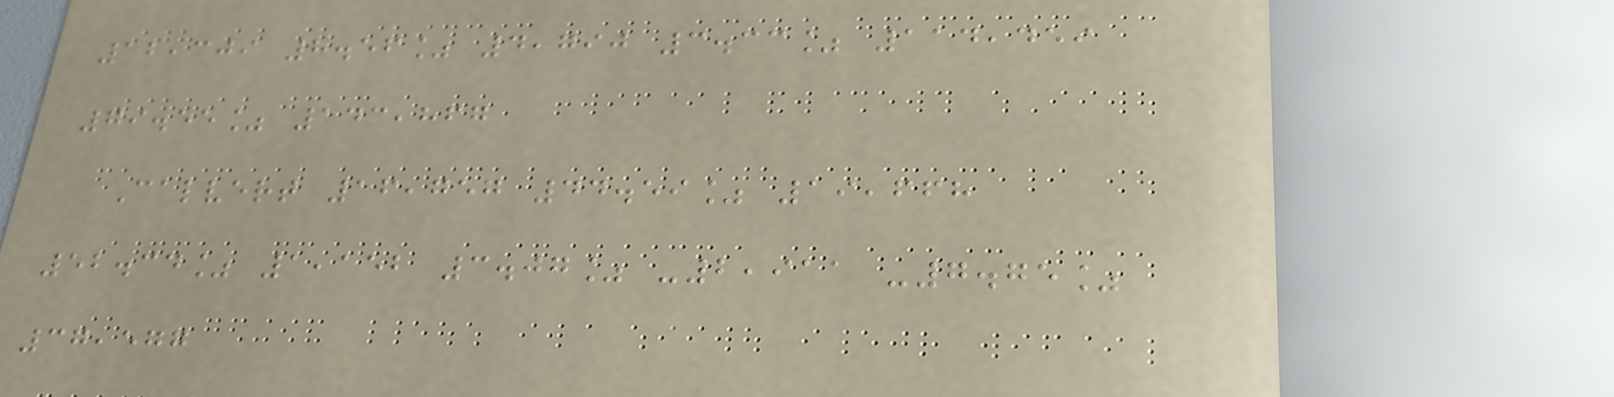12,309 8.56% 4,790 3.33% 114,459
79.55% 143,867
Calvert 16,757 44.59% 19,668
52.34% 1,152 3.07% -2,911 -7.75%
37,577
